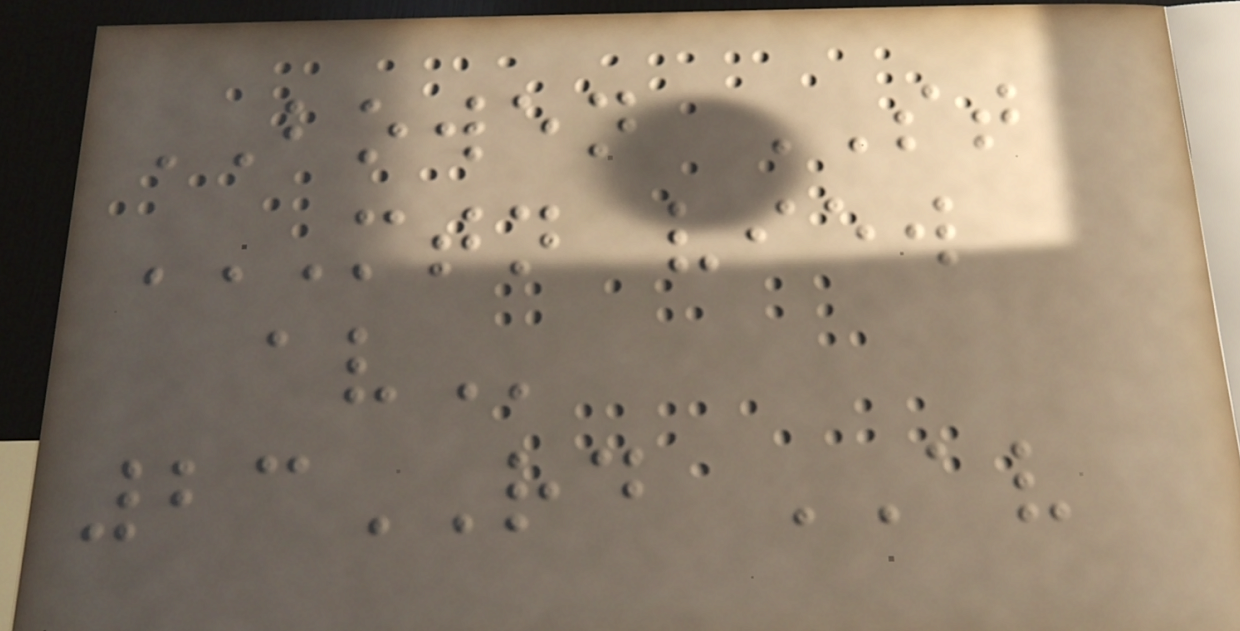BOWEN ST
MTN VIEW
AV
23RD AV
